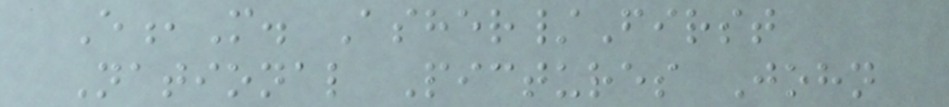E,M. Asher/First
National Pictures John
